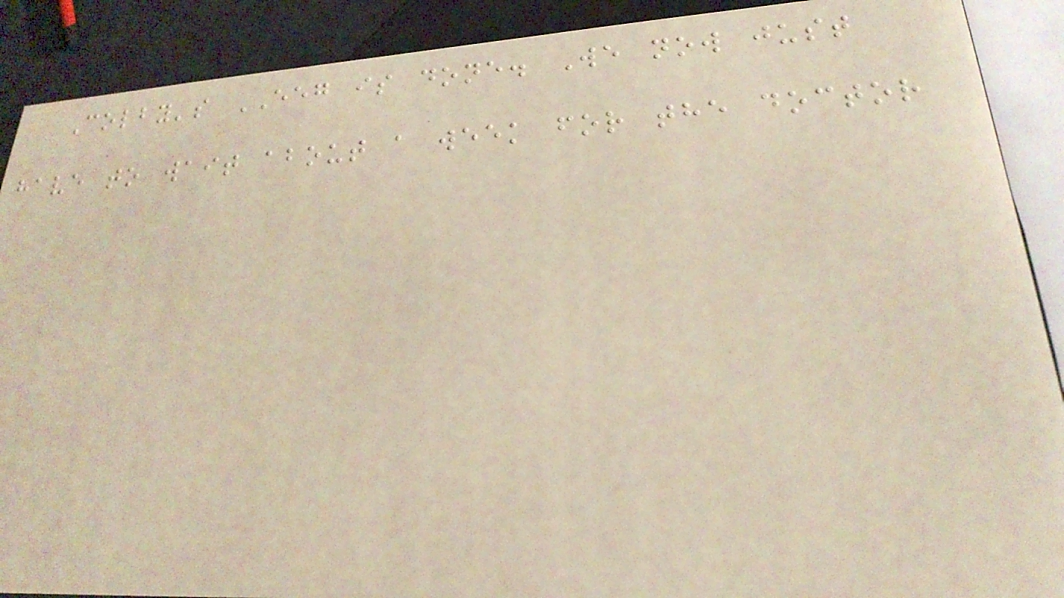Colby's EEG is done. We now just
have to wait about a week for the doctor
